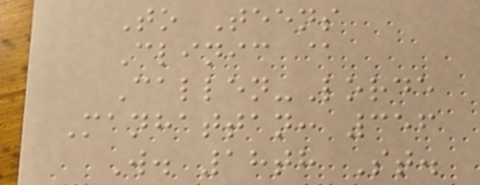To Teens
Clinic @
Callen-Lorde
Manhattan: 356
W. 18th St.
